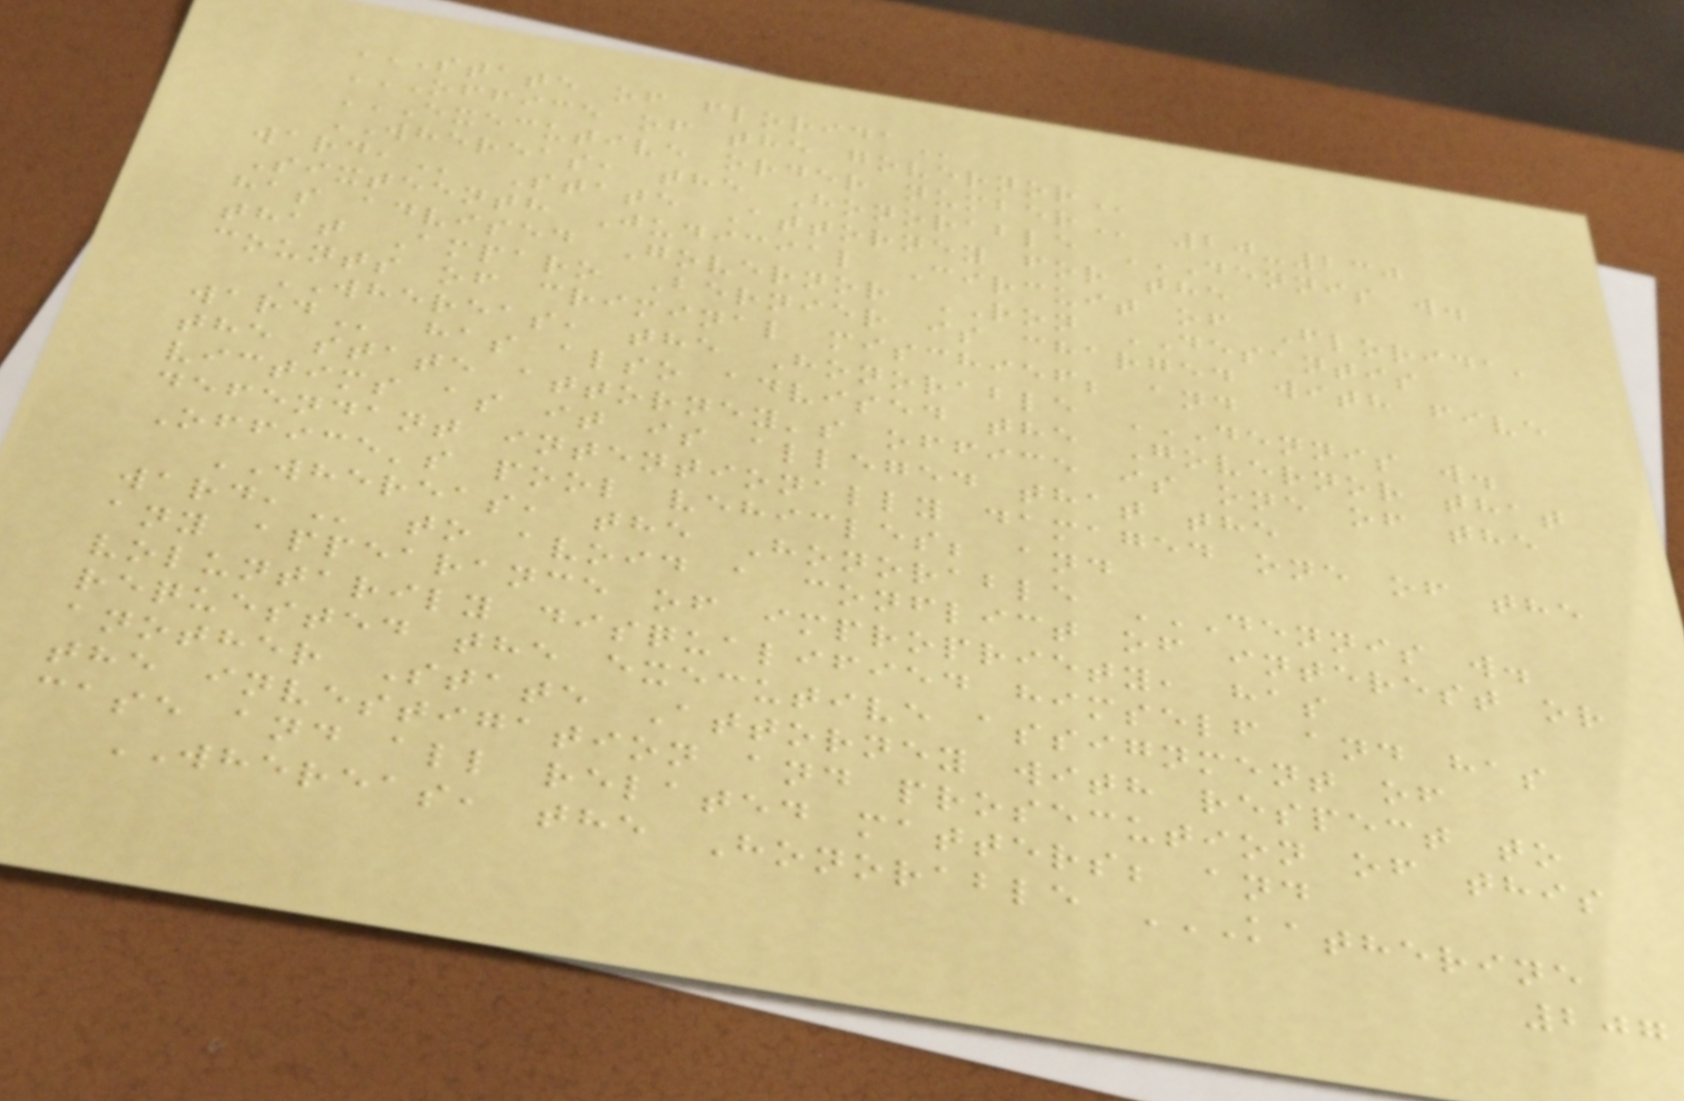STATE OF FLORIDA
OFFICE OF THE GOVERNOR
EXECUTIVE ORDER NUMBER 20-230
WHEREAS, the Honorable DENNIS W.
WARD, State Attorney for the
Sixteenth Judicial Circuit of Florida,
has advised Governor RON DESANTIS
that Amparo Bernier is charged with five
counts of criminal mischief; and
WHEREAS, the Honorable DENNIS W.
WARD has also advised the Governor that
the state attorney's office is one of the
victims as it is alleged that the
defendant intentionally damaged one of the
Office's pool vehicles; and
WHEREAS, the Honorable DENNIS W.
WARD, to avoid a conflict of interest or
any appearance of impropriety, has
voluntarily disqualified himself and has
requested the executive assignment of
another State Attorney with respect to
the investigation and prosecution of this
case and all related matters; and
WHEREAS, the Honorable KATHERINE
207
